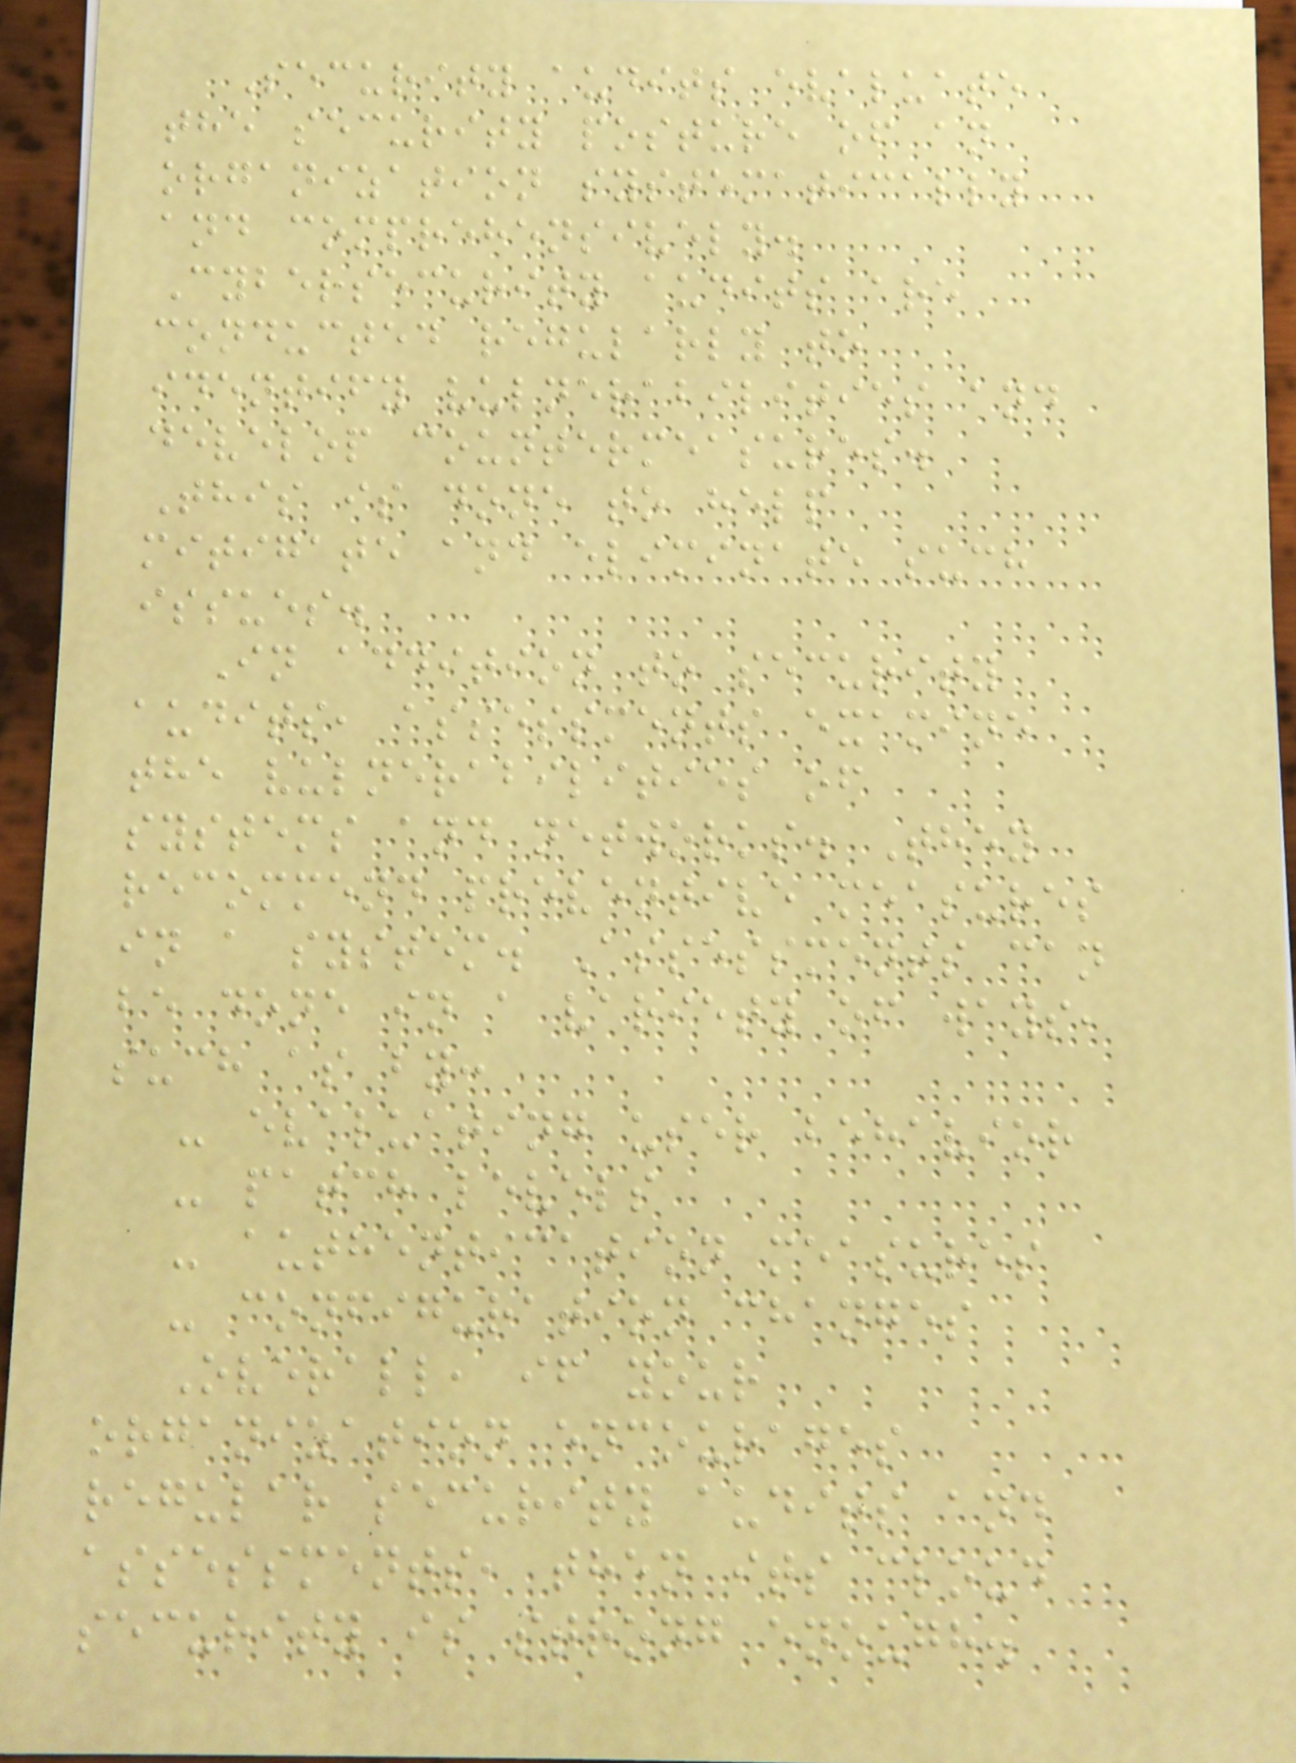Security audits evaluate
the security posture of an
organization systematically
and comprehensively.
Cybersecurity audits are
conducted regularly to
identify vulnerabilities and
develop countermeasures.
This is done to help
mitigate and eliminate such
issues.
In addition to security
audits, assessments examine
the vulnerabilities of
systems and networks. They
recommend preventive measures
in a system. Assessments can
be done in a variety of ways,
such as by:
- evaluating user behavior
- patch levels
- authentication measures
- configuration changes
Overall, if your
organization encourages
regular security audits and
assessments, then its cloud
security is strong enough.
